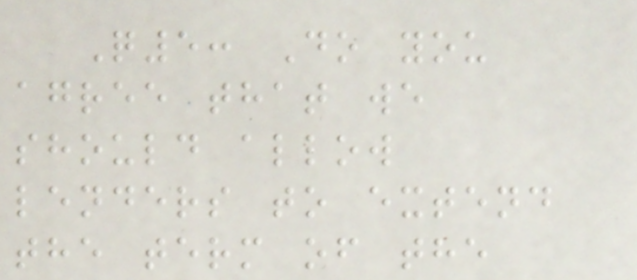Q5: Do you
agree that we
should allow
lenders to extend
the term of the
